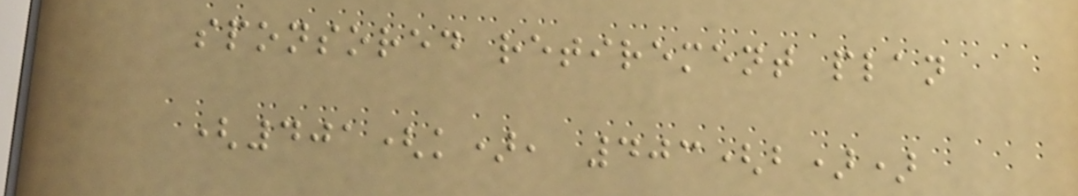sponsored retirement plan
(401(k), 403(b))
